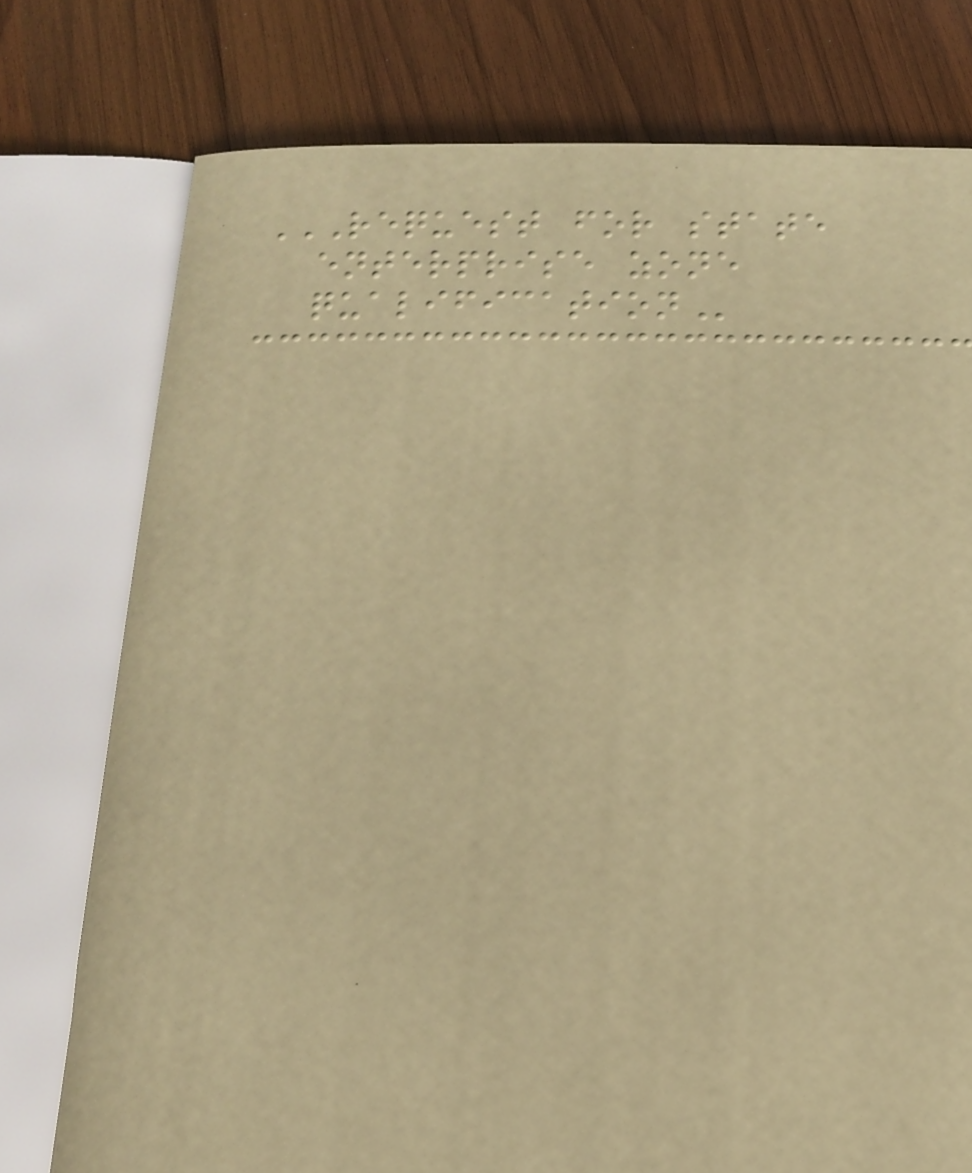REQUEST FOR STATE
ENTERPRISE ZONE
QUALIFICATION
